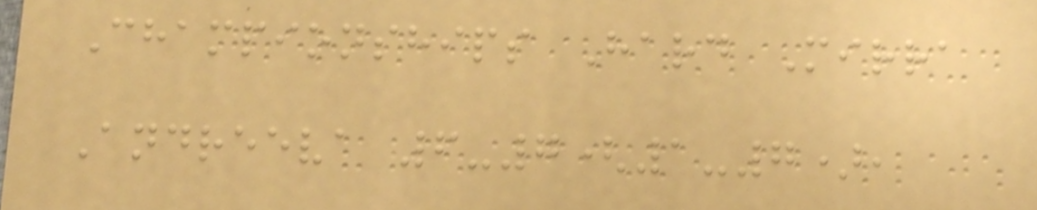Championships Hard Mirra
Andreeva 6-7(1-7),
